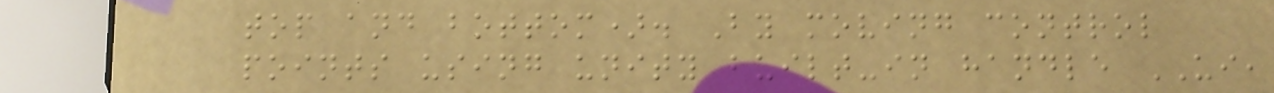top and bottom). By moving control
points using unity built-in handle UI,
